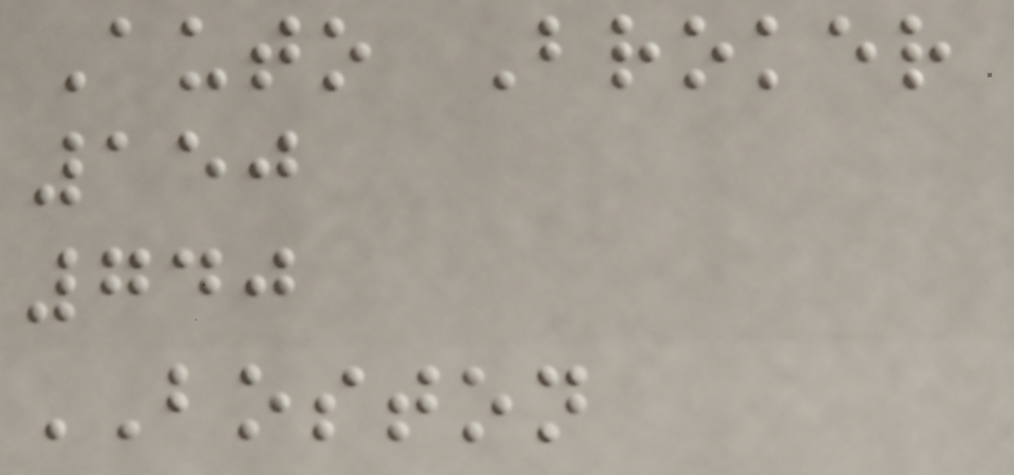Auto Broker
150
740
BOSTON
